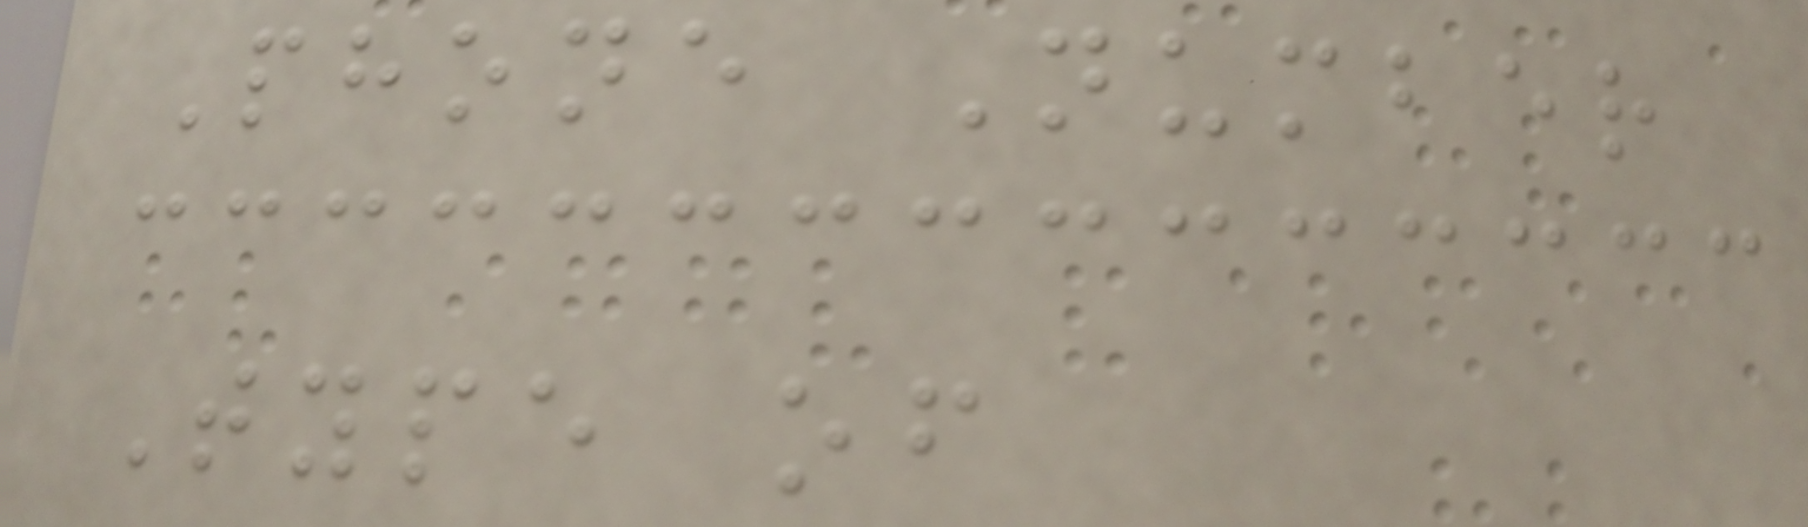Phone Number
Type of
